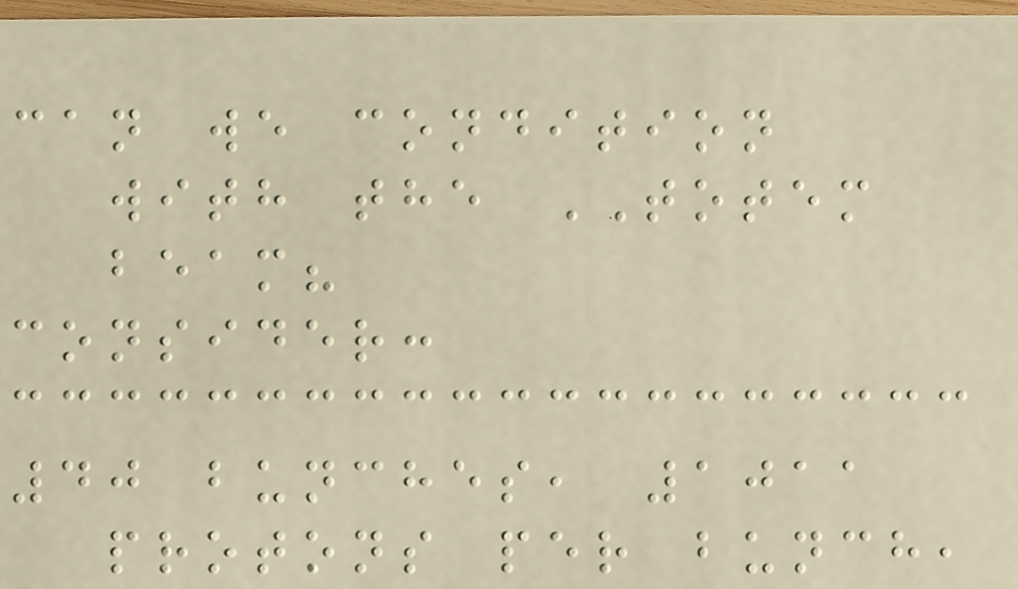can we condition
with the TOTEM
beam?
consider:
40 bunches, 1011
protons per bunch,
